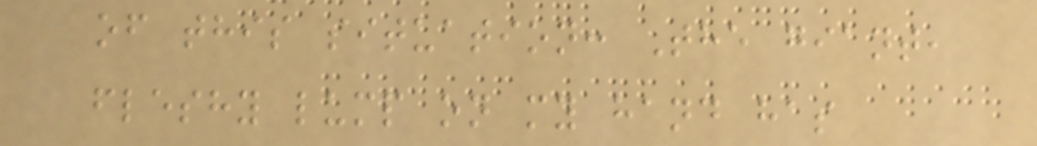of this situation: The giant,
fleshy lump on my hand has
